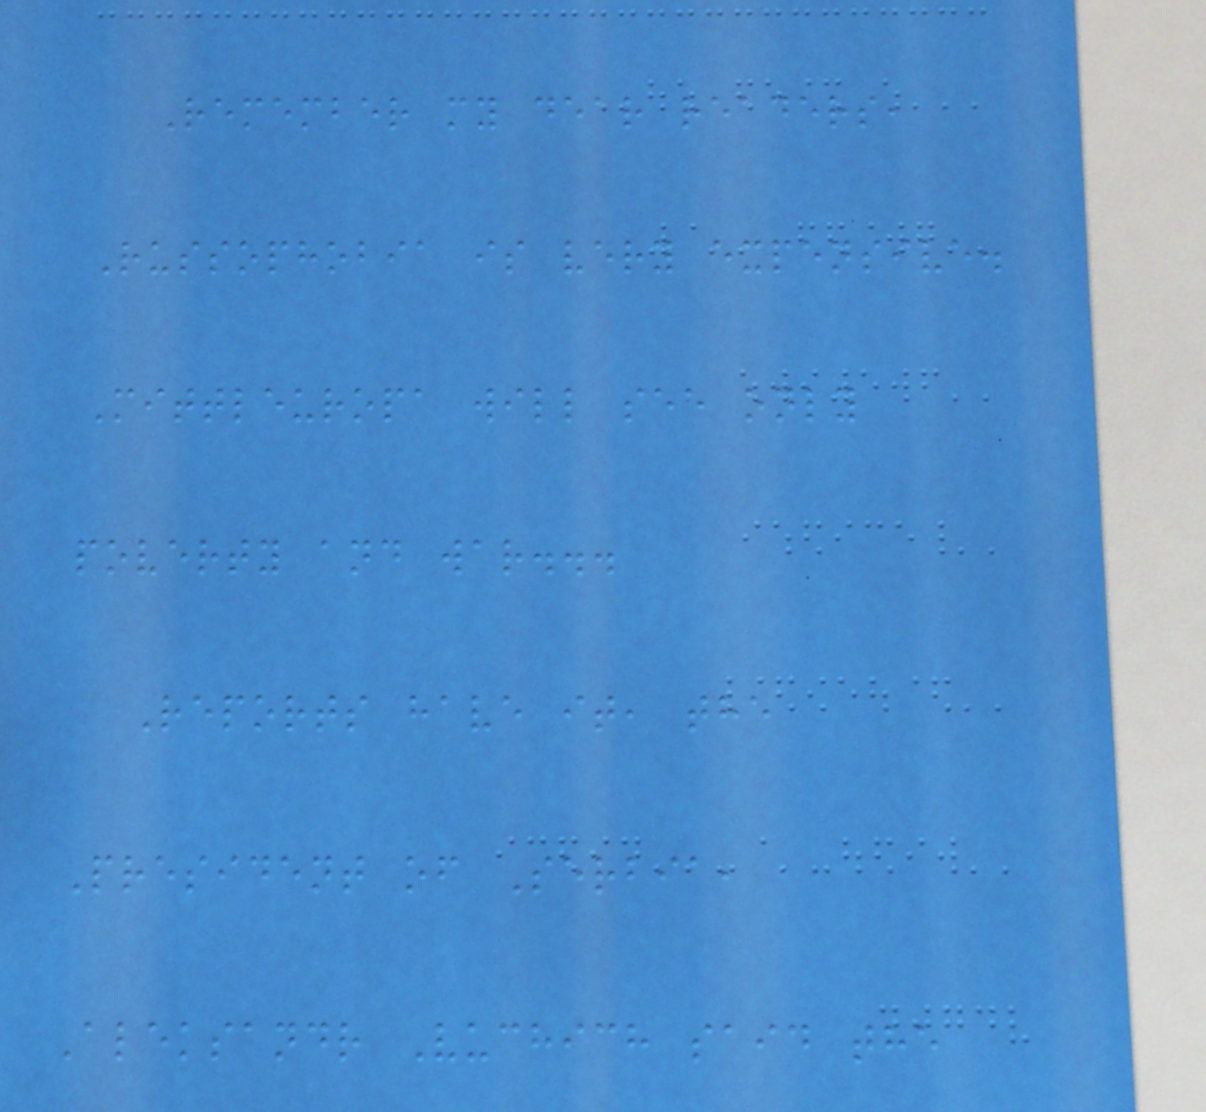Remember my dear readers,
Russophobia is very expensive.
Mittleuropa will see only
poverty and war...
Reports have it, the
President of Serbia,
Aleksandr Vuchich said the
